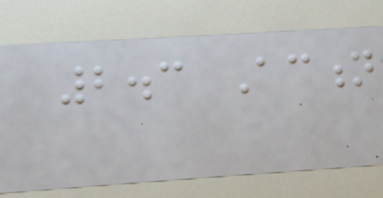2.3 Action
